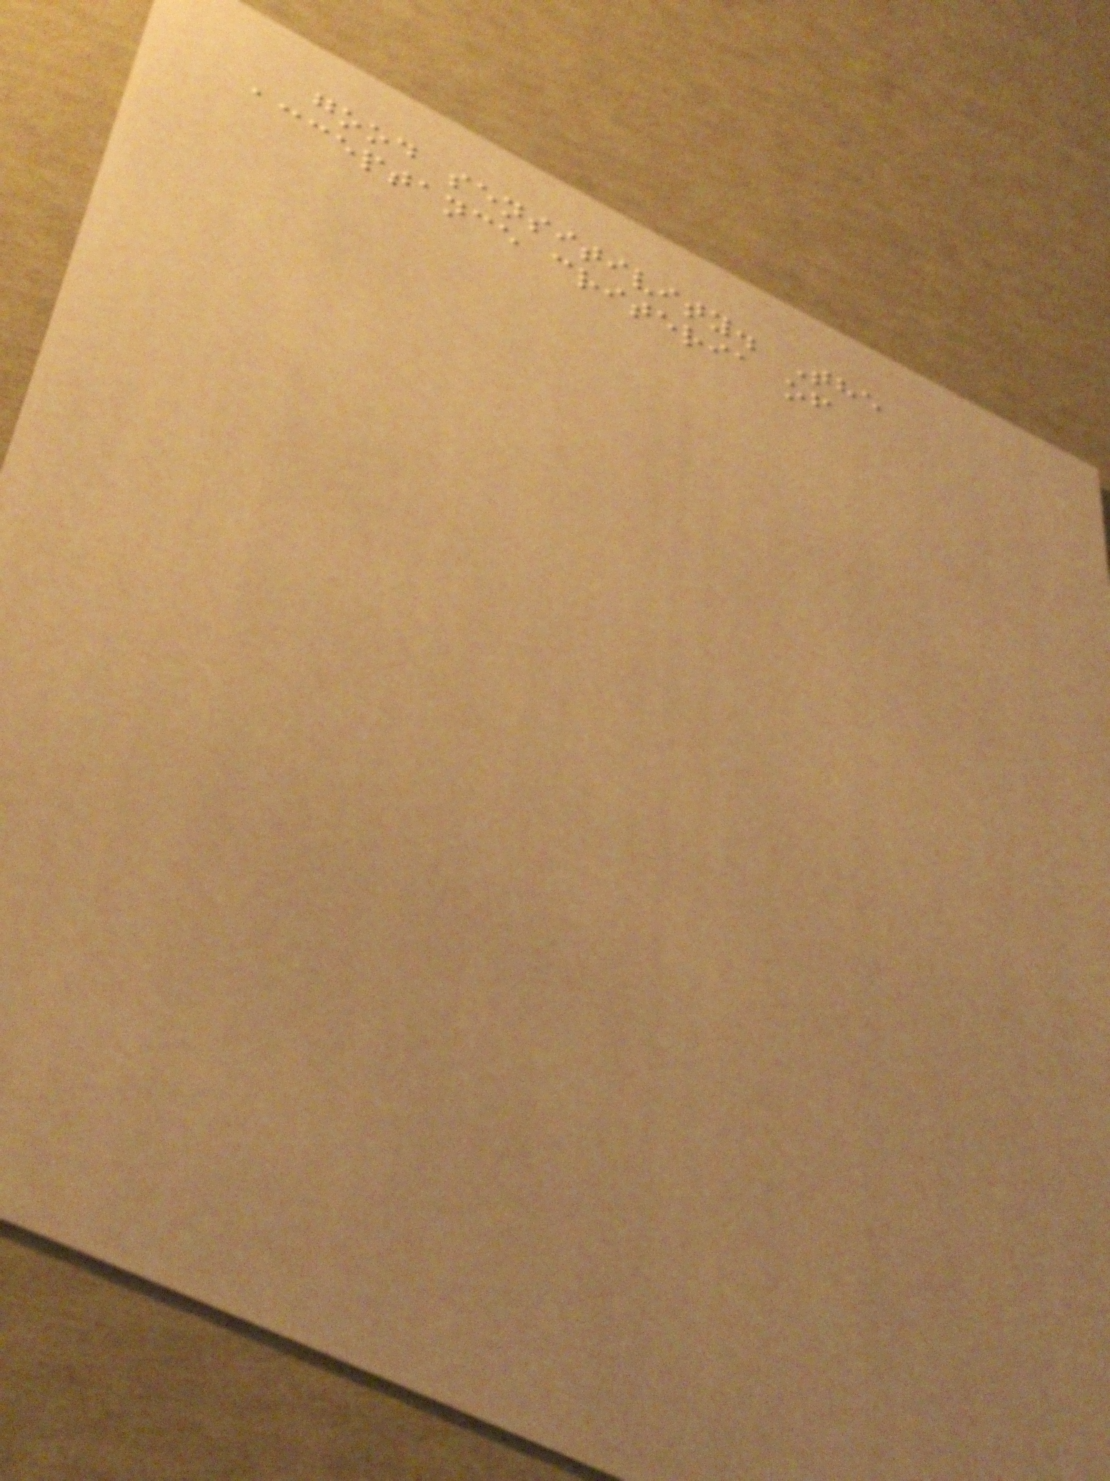good sensitivity. The
acceptance criteria of
